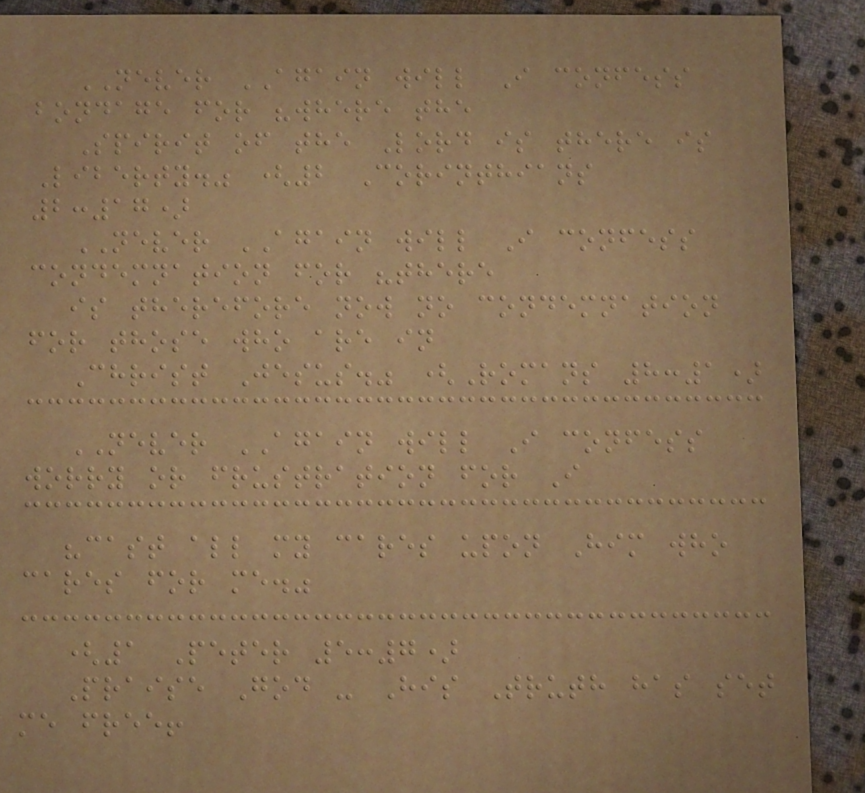NEVER AGAIN will I confess
bondage for "where the
Spirit of the Lord is there is
Liberty." (2 Corinthians
2:17)
NEVER AGAIN will I confess
condemnation for "there
is therefore now no condemnation
for those who are in
Christ Jesus." (Romans 8:1)
NEVER AGAIN will I confess
worry or frustration for I
"cast all my cares upon Him who
cares for me."
(1 Peter 5:7)
Praise God - His Truth has set
me free!
